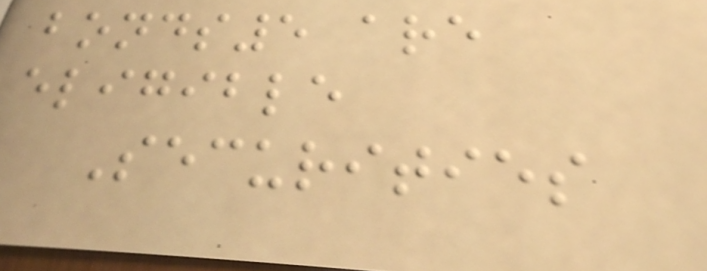bonds5 are
eligible
Securities
